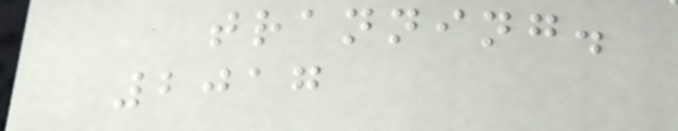tranning.
2017
